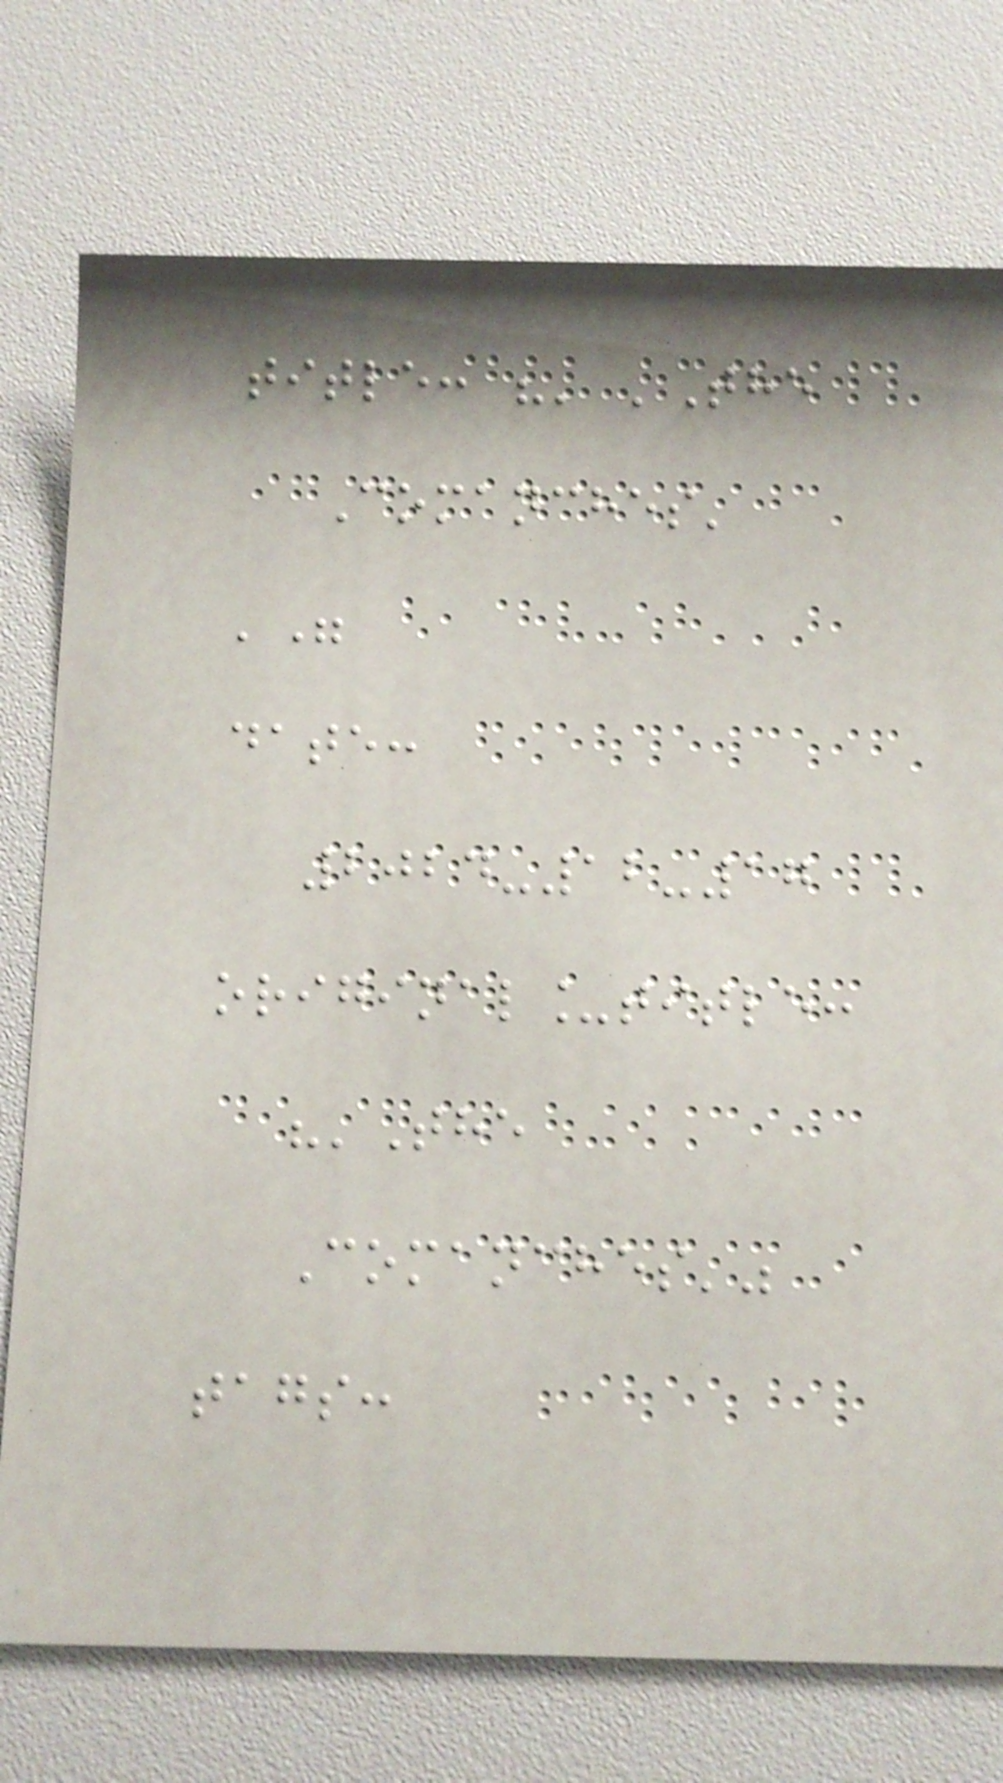title: "' 'The
Comanches'
'"
date:
2024-12-17
original_title:
"'The
Comanches'"
tags:
